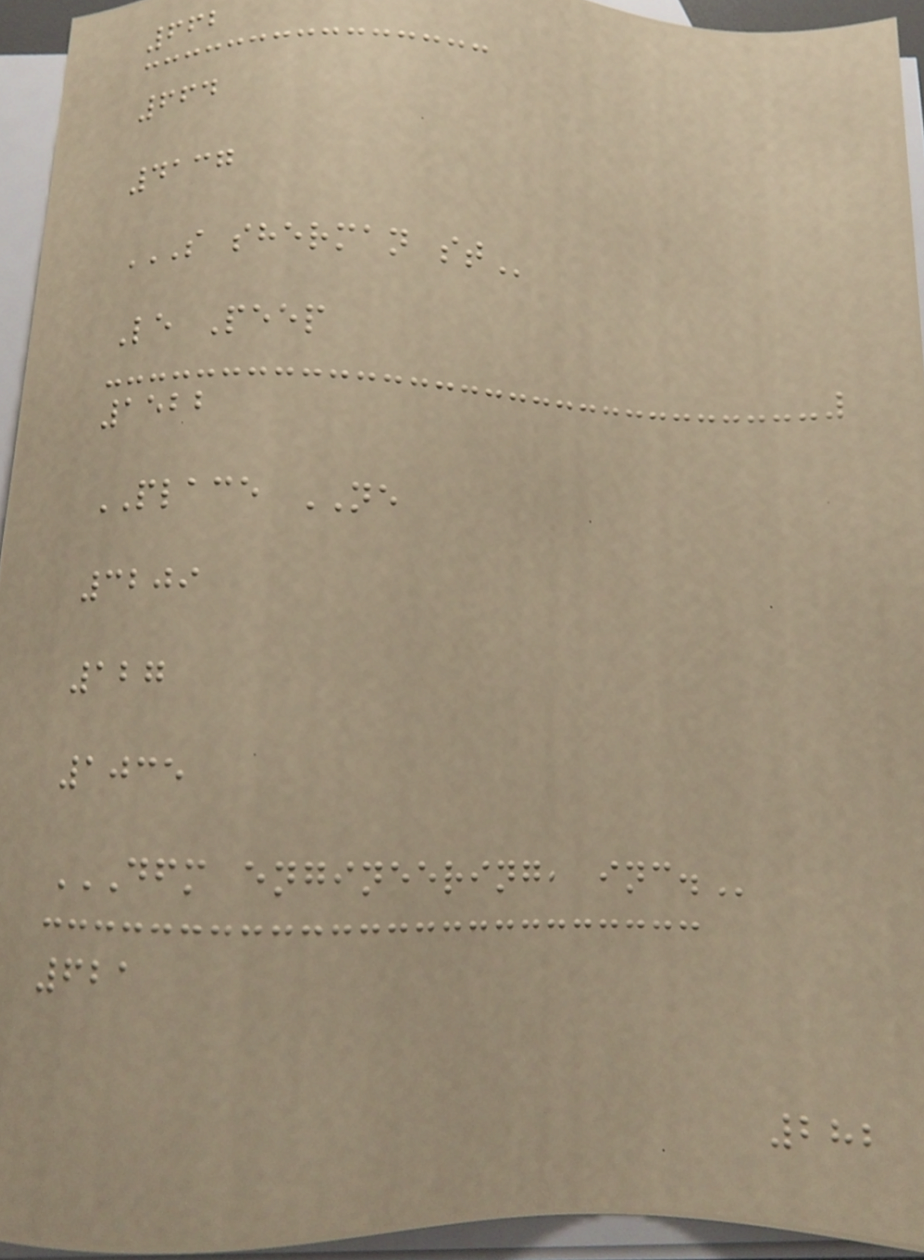662
664
4137
S SHERMAN ST
Le Peep
1522
PLACE NE
3209
127
1035
DFM ENGINEERING, INC.
621
282
